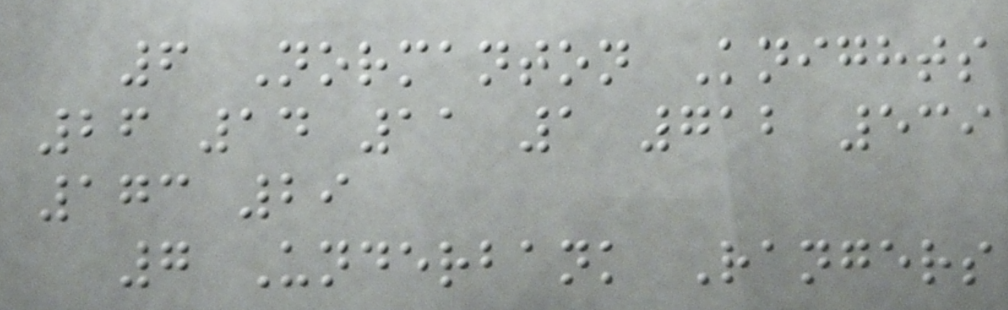6 Normanton Knights
26 14 11 1 712 539
173 29
7 Underbank Rangers
